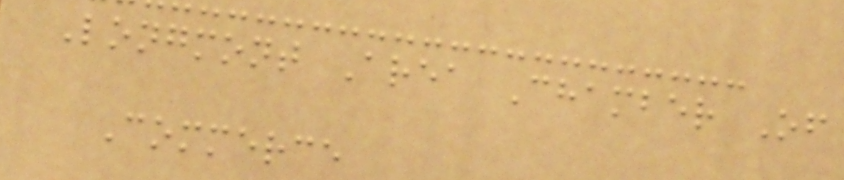Longmont Area Chamber Of
Commerce
